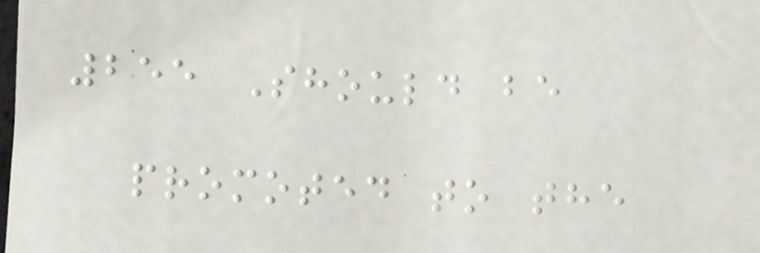255 Should be
promoted to the
